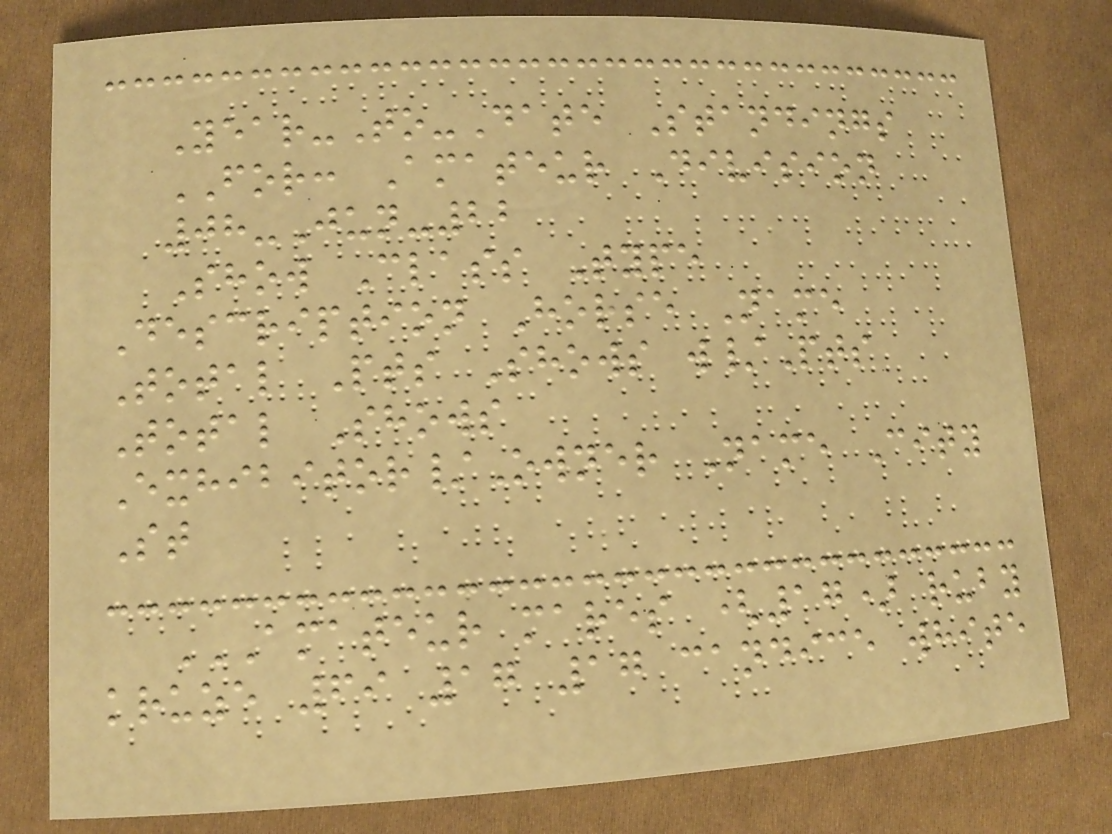Year-To-Date Standings
FOR: Amateur Division
08-Jun-22
Show Class Type
Description Horse Name
Total Pts Shows w/Pts
Total Shows
Exhibitor/Owner Name City
St
AMATEUR MARES (17) RUBY
KRUZE 69 17 17 CANDICE WHITE
